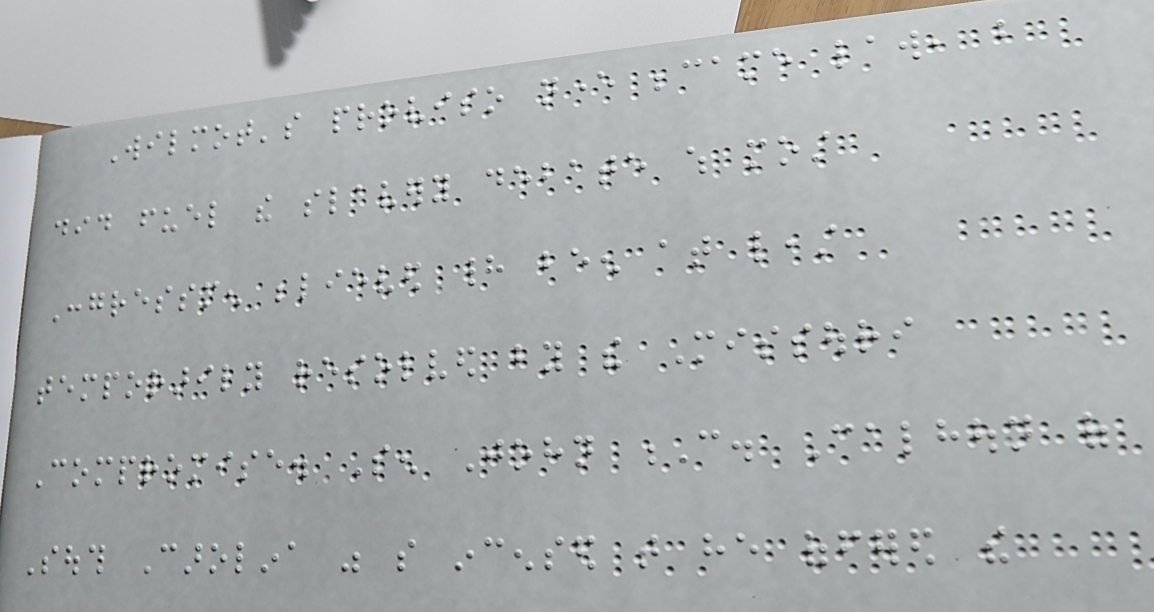Wilmot's proviso never became law, but
did fuel the slavery debate which most
Congressmen believed had been at least
temporarily resolved by the Missouri
Compromise. Sen John C. Calhoun of
South Carolina was so incensed that he offered the
